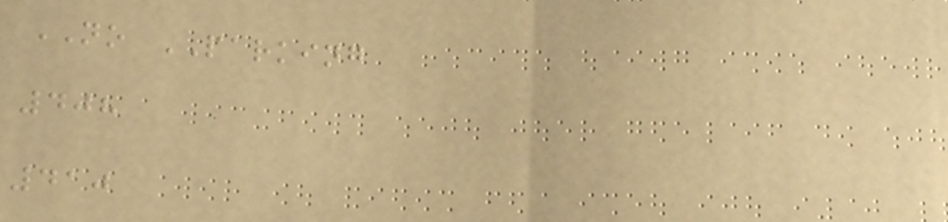NO PARKING
408
410
